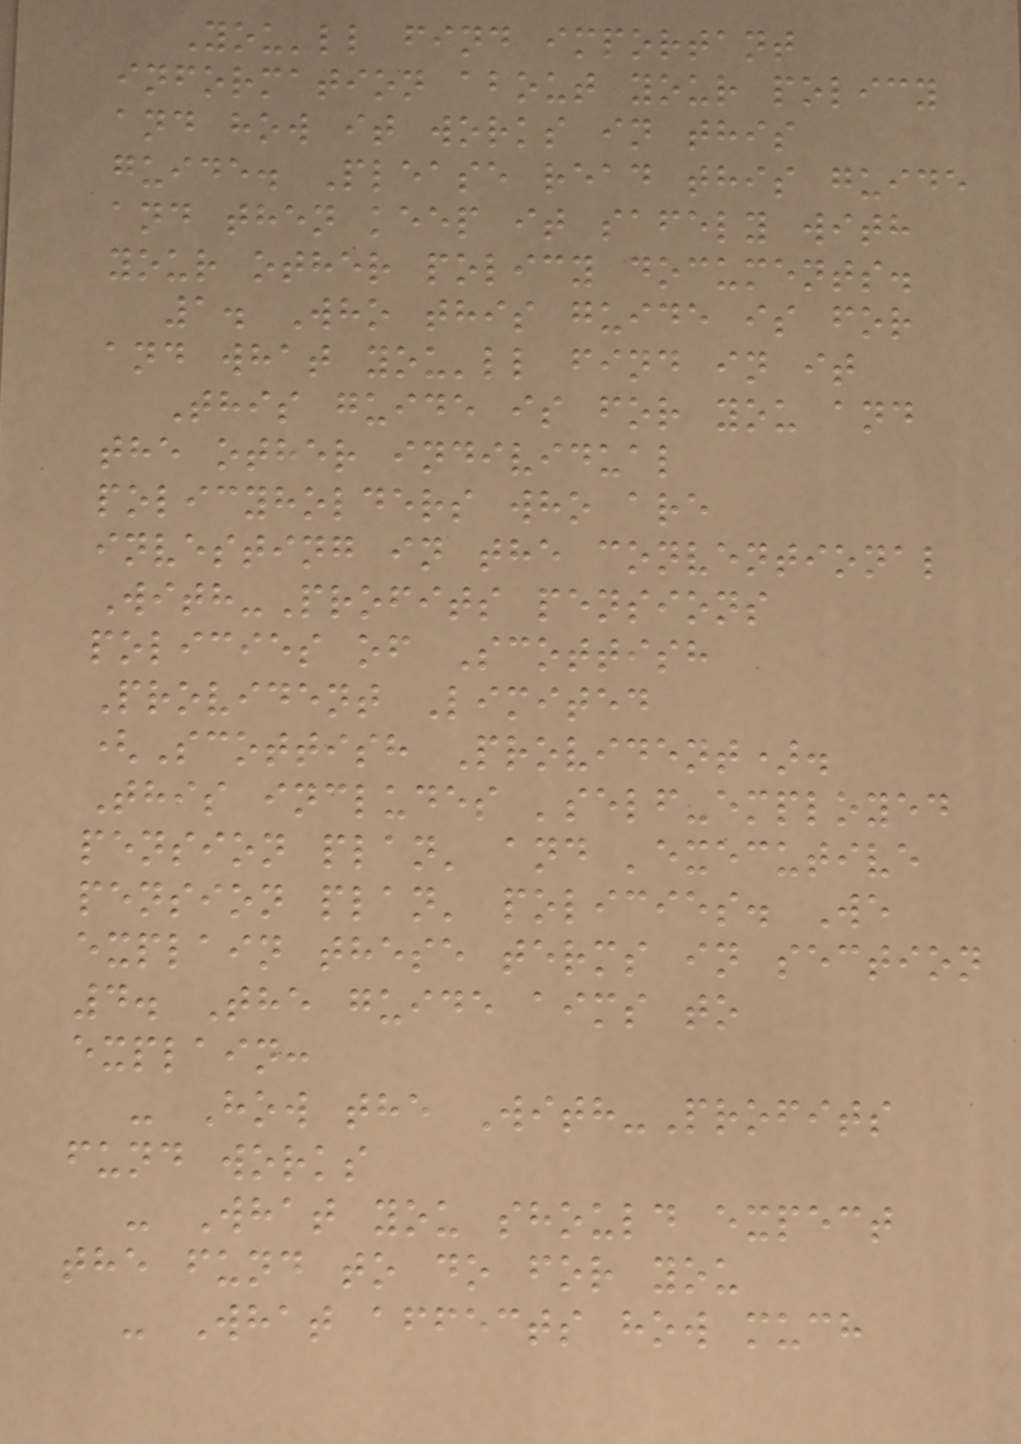You'll find important
information about your policy
and how it works in this
guide. Please read this guide
and then keep it safely with
your other policy documents.
1. Who this guide is for
and what you'll find in it
This guide is for you and
the other individual
policyholders who are
investing in the conventional
With-Profits pensions
policies of Scottish
Provident Limited
(Scottish Provident).
This includes 'self-employed
pension plan' and 'executive
pension plan' policies. We
explain these terms in section
4. The guide aims to
explain:
- How the With-Profits
fund works
- What you should expect
the fund to do for you
- What affects how much
